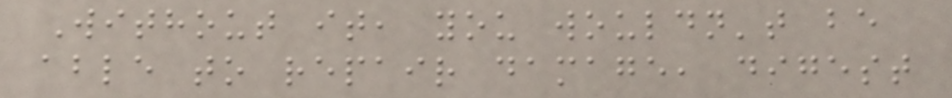Without it, you wouldn't be
able to repair damage, digest
